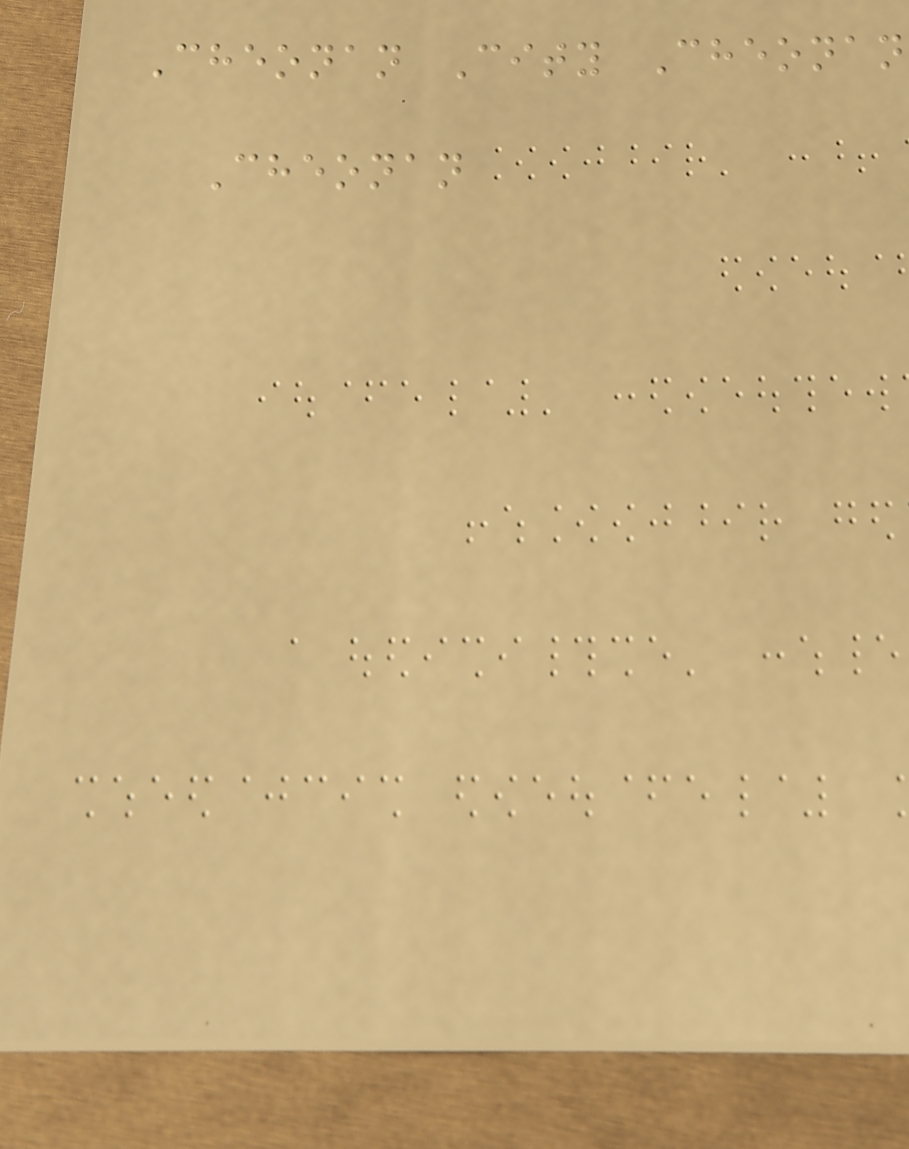Cheonan City Cheonan
Cheonan
